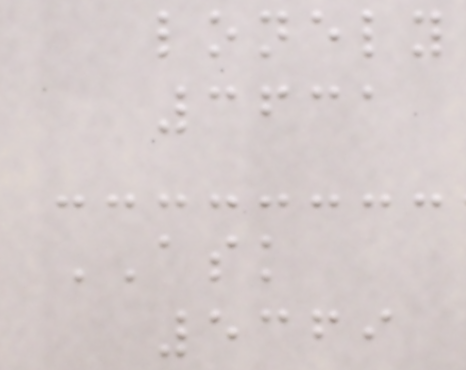lonely
3631
ASK
5369
